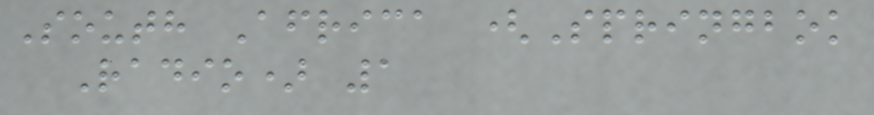South Africa (Springbok
Radio) 1
